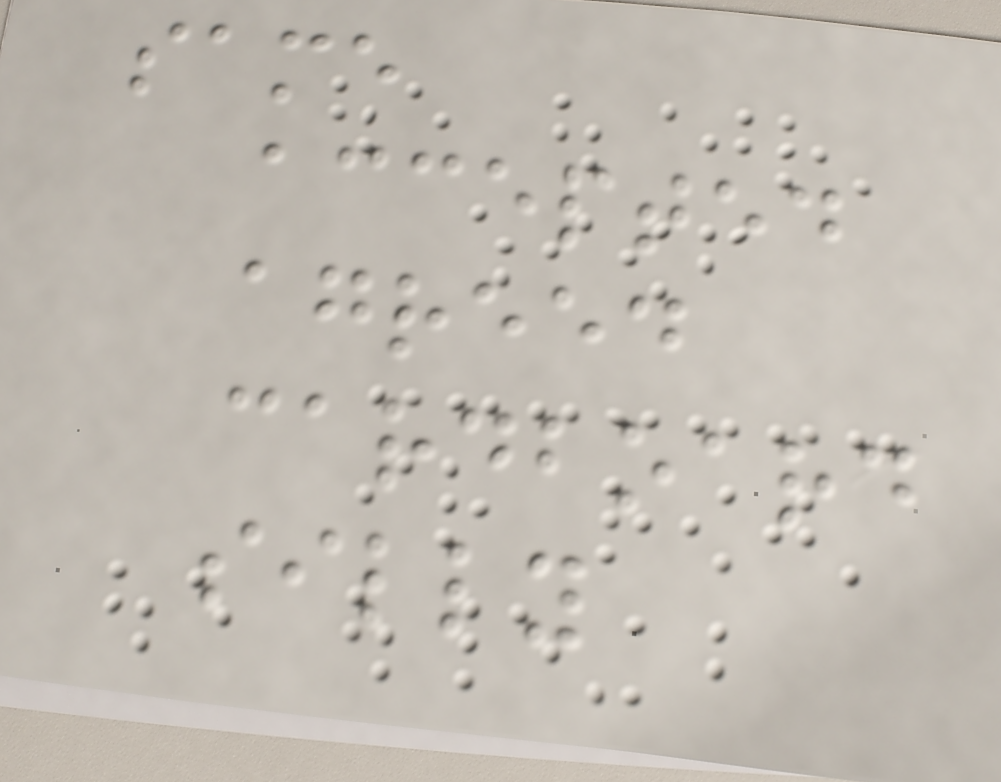same
accepted
agreed
cardboard
silly
